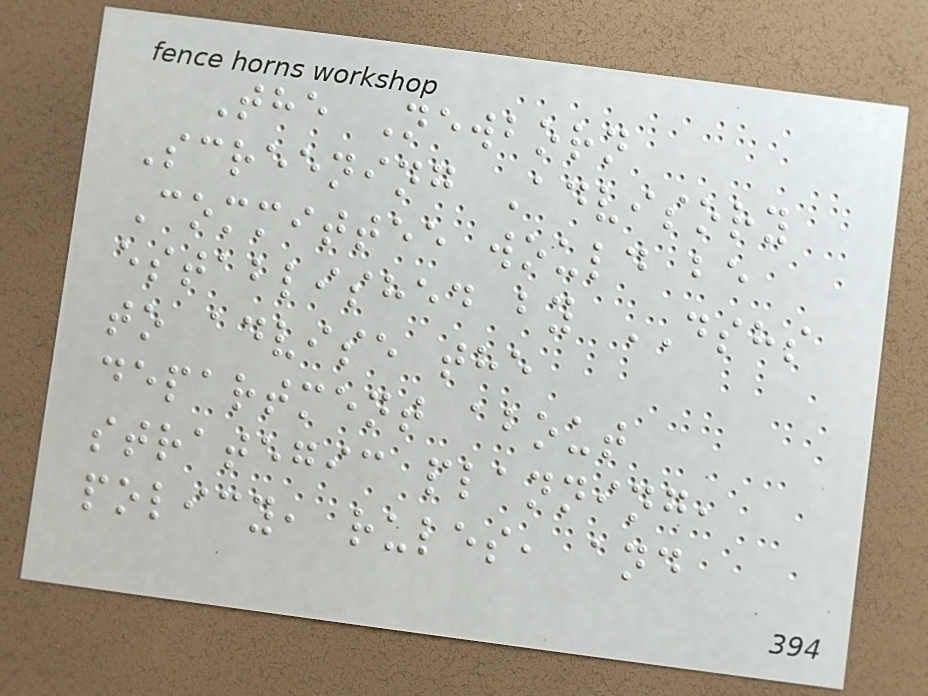The Newborn
Screening Advisory
Committee would be
established by DSHS
to advise the
department about
strategic planning,
policy, rules, and
